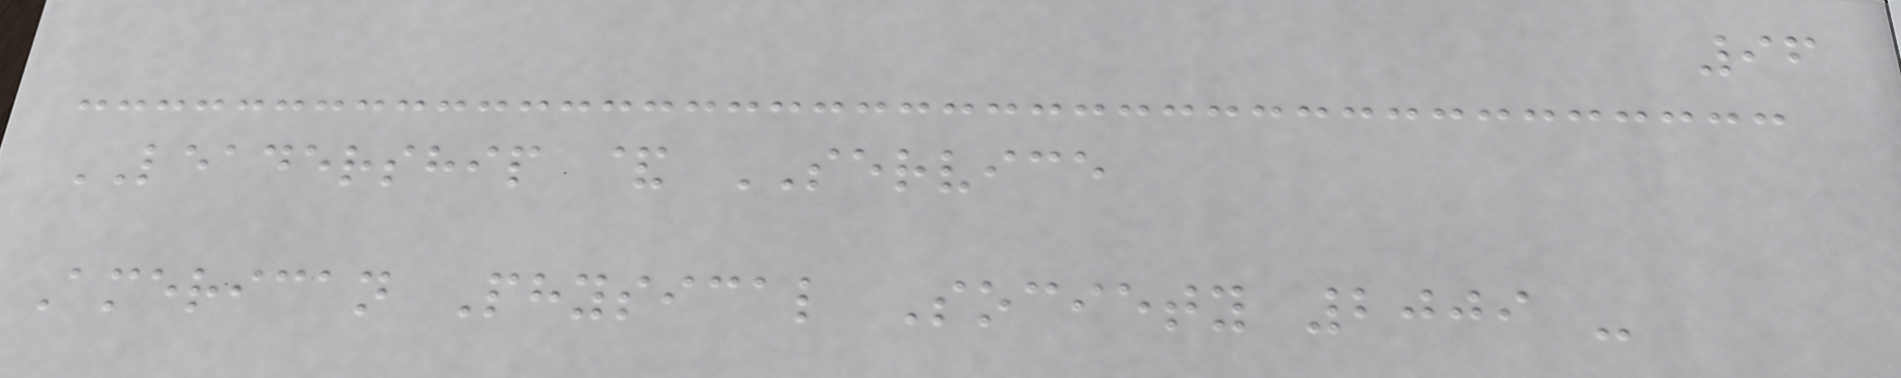96
LEADERSHIP & SERVICE
American Physical Society 2009 -
